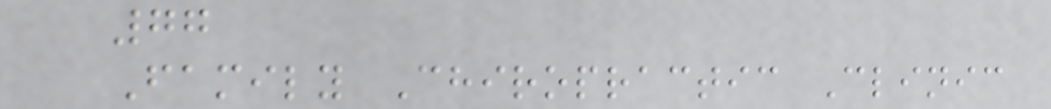77
Family Chiropractic Clinic
